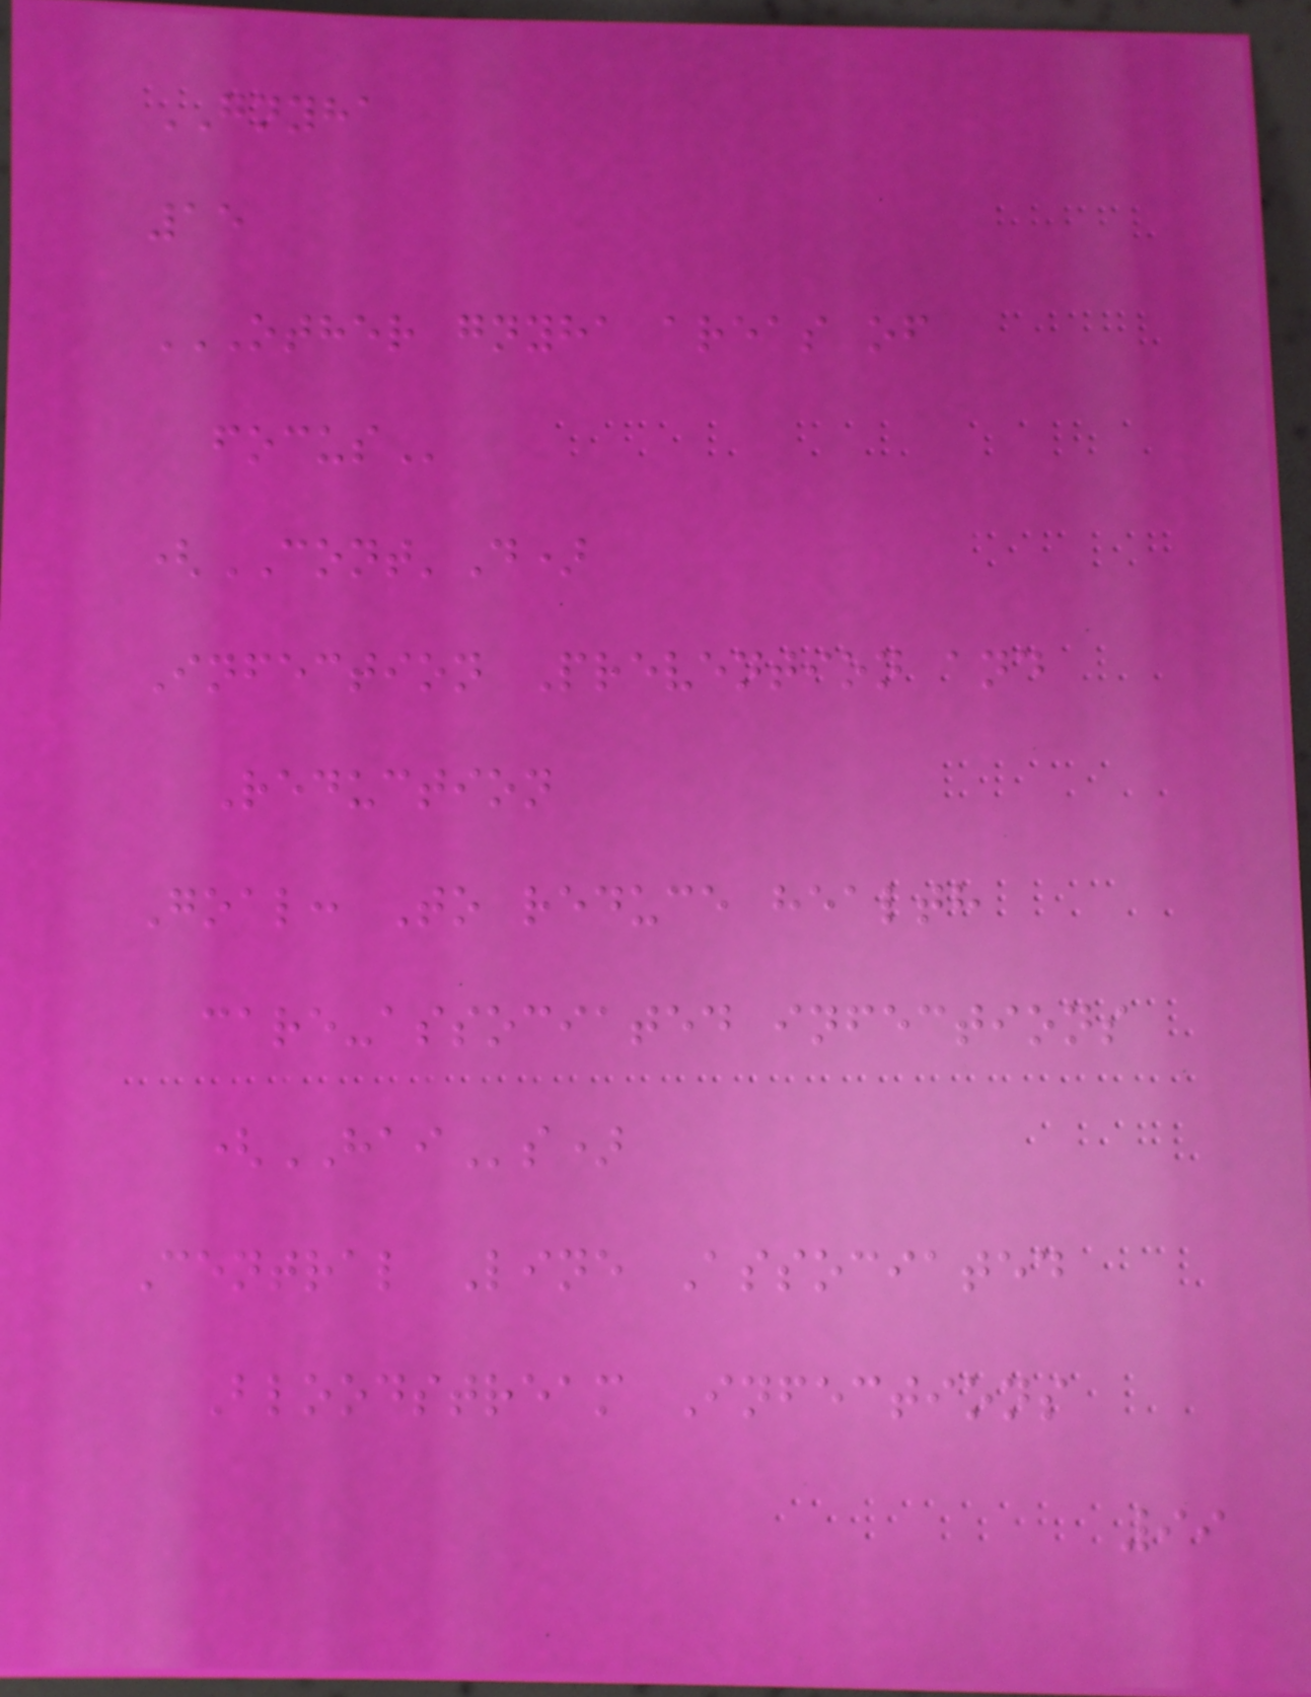GNYHA
15
OTHER GNYHA AREAS OF
FOCUS
(CONT'D)
Infection Prevention and
Reduction
Goal: To reduce health
care-associated infections
(HAIs)
Central Line Associated
Bloodstream Infections
99
